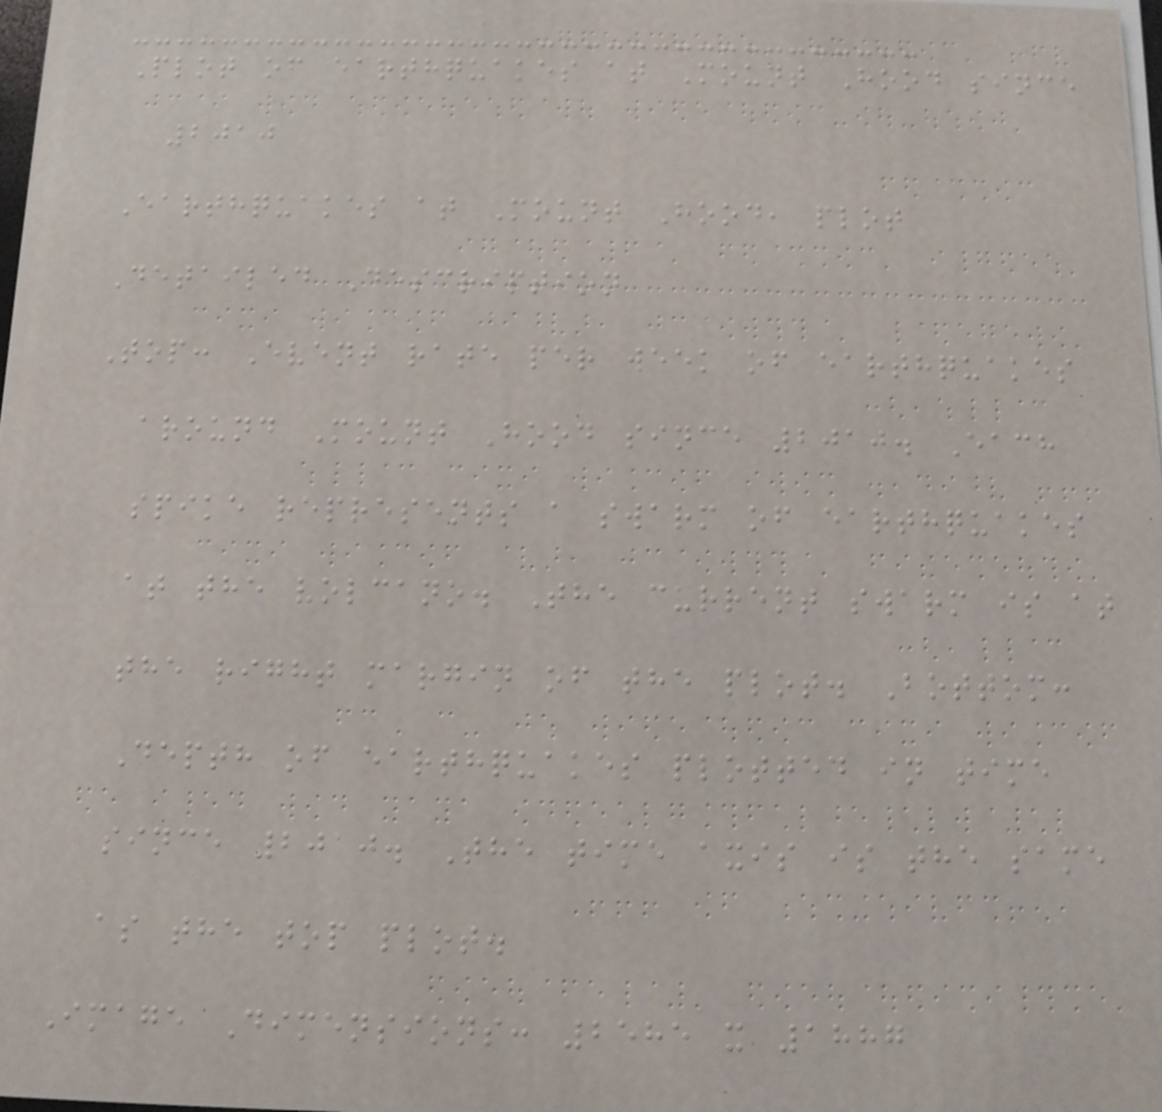Plot of earthquakes at Mount Hood since
2010
Earthquakes at Mount Hood, plot
Detailed Description
Top: Event rate per week of earthquakes
around Mount Hood since 2010. Each
spike represents a swarm of earthquakes
at the volcano. The current swarm is at
the right margin of the plot. Bottom:
Depth of earthquakes plotted in time
since 2010. The time axis is the same
as the top plot.
Image Dimensions: 2585 x 1887
